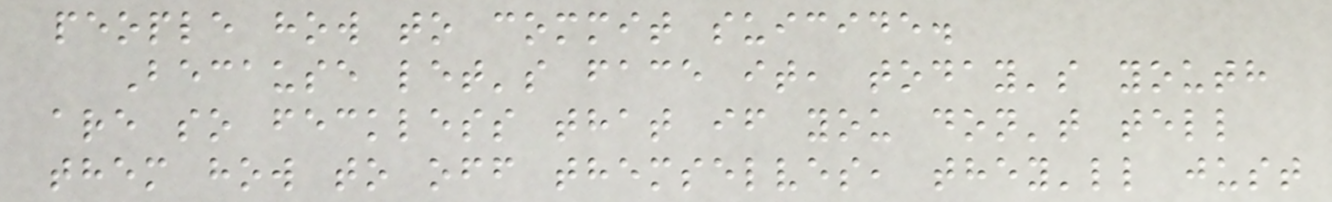people how to commit suicide.
Because let's face it, today's youth
are so feckless that if you don't tell
them how to off themselves, they'll just
